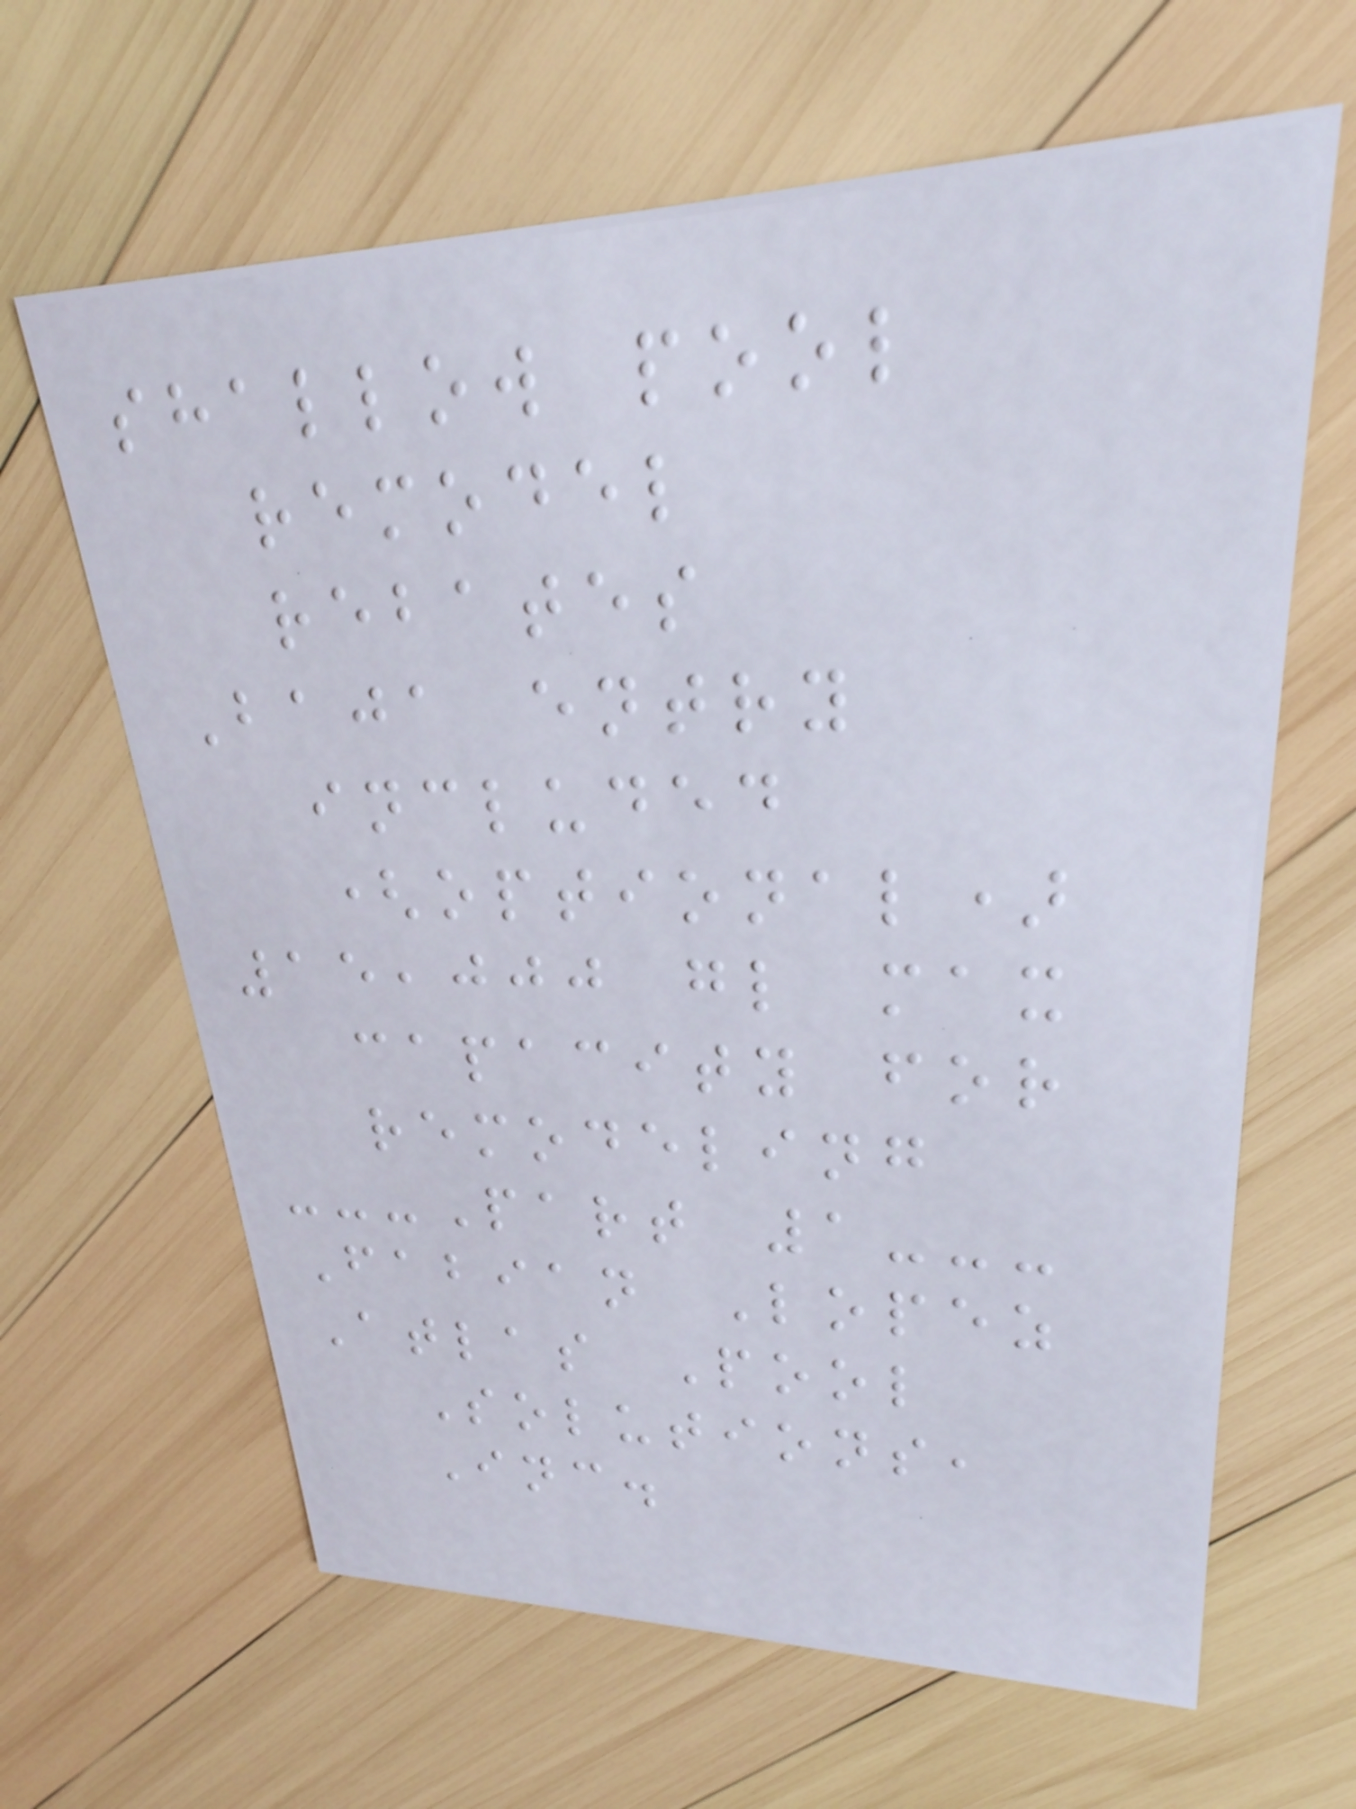shallow pool
remodel
rebates
Baja entry
included
(optional)
15,000 gl max
capacity for
remodeling
---Part 1---
Fabian Lopez
Atlas Pool
Solutions,
Inc.
